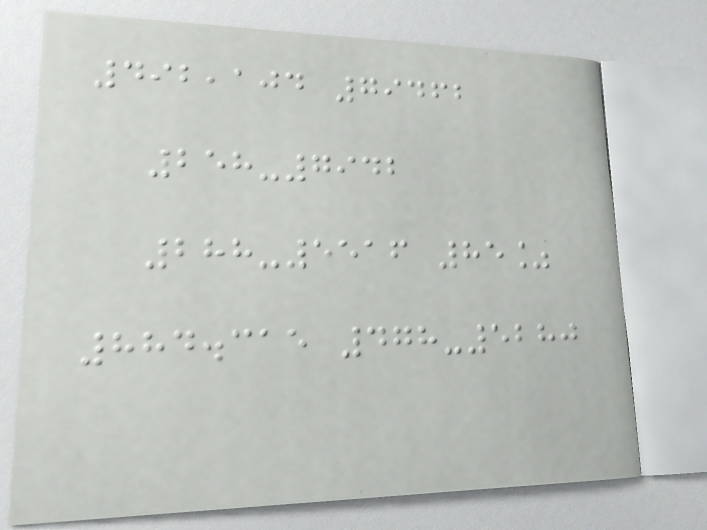492,104 79462
258-7942
288-5516 85%
884.315 478-5280
